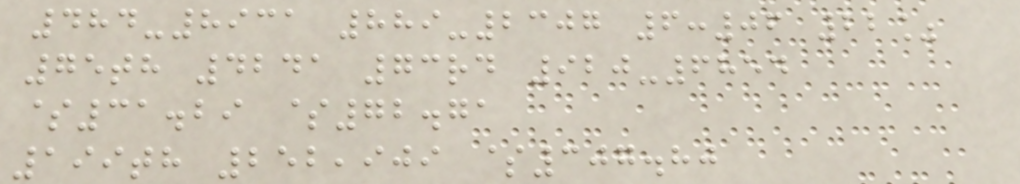484-8931 889-2307 6:06 22%
75th 4241 73rd 920-6854
$31.29 $72.71
199th 252,909 $307.80
